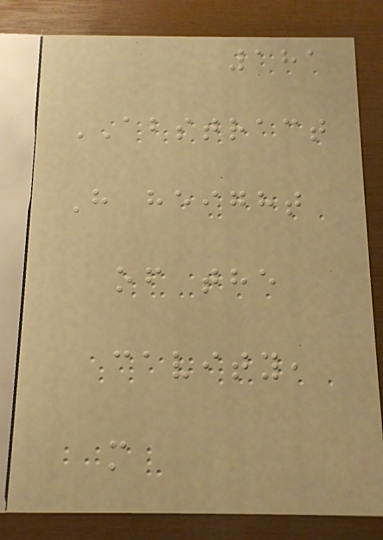181
ABSTRACT
H height
of the
cavity,
m
